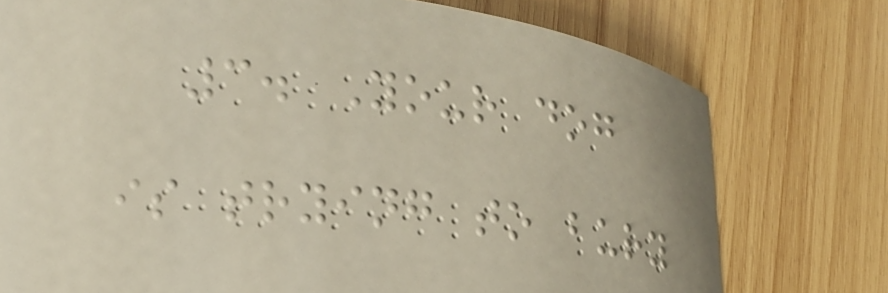3. Your dog
is trying to bury
